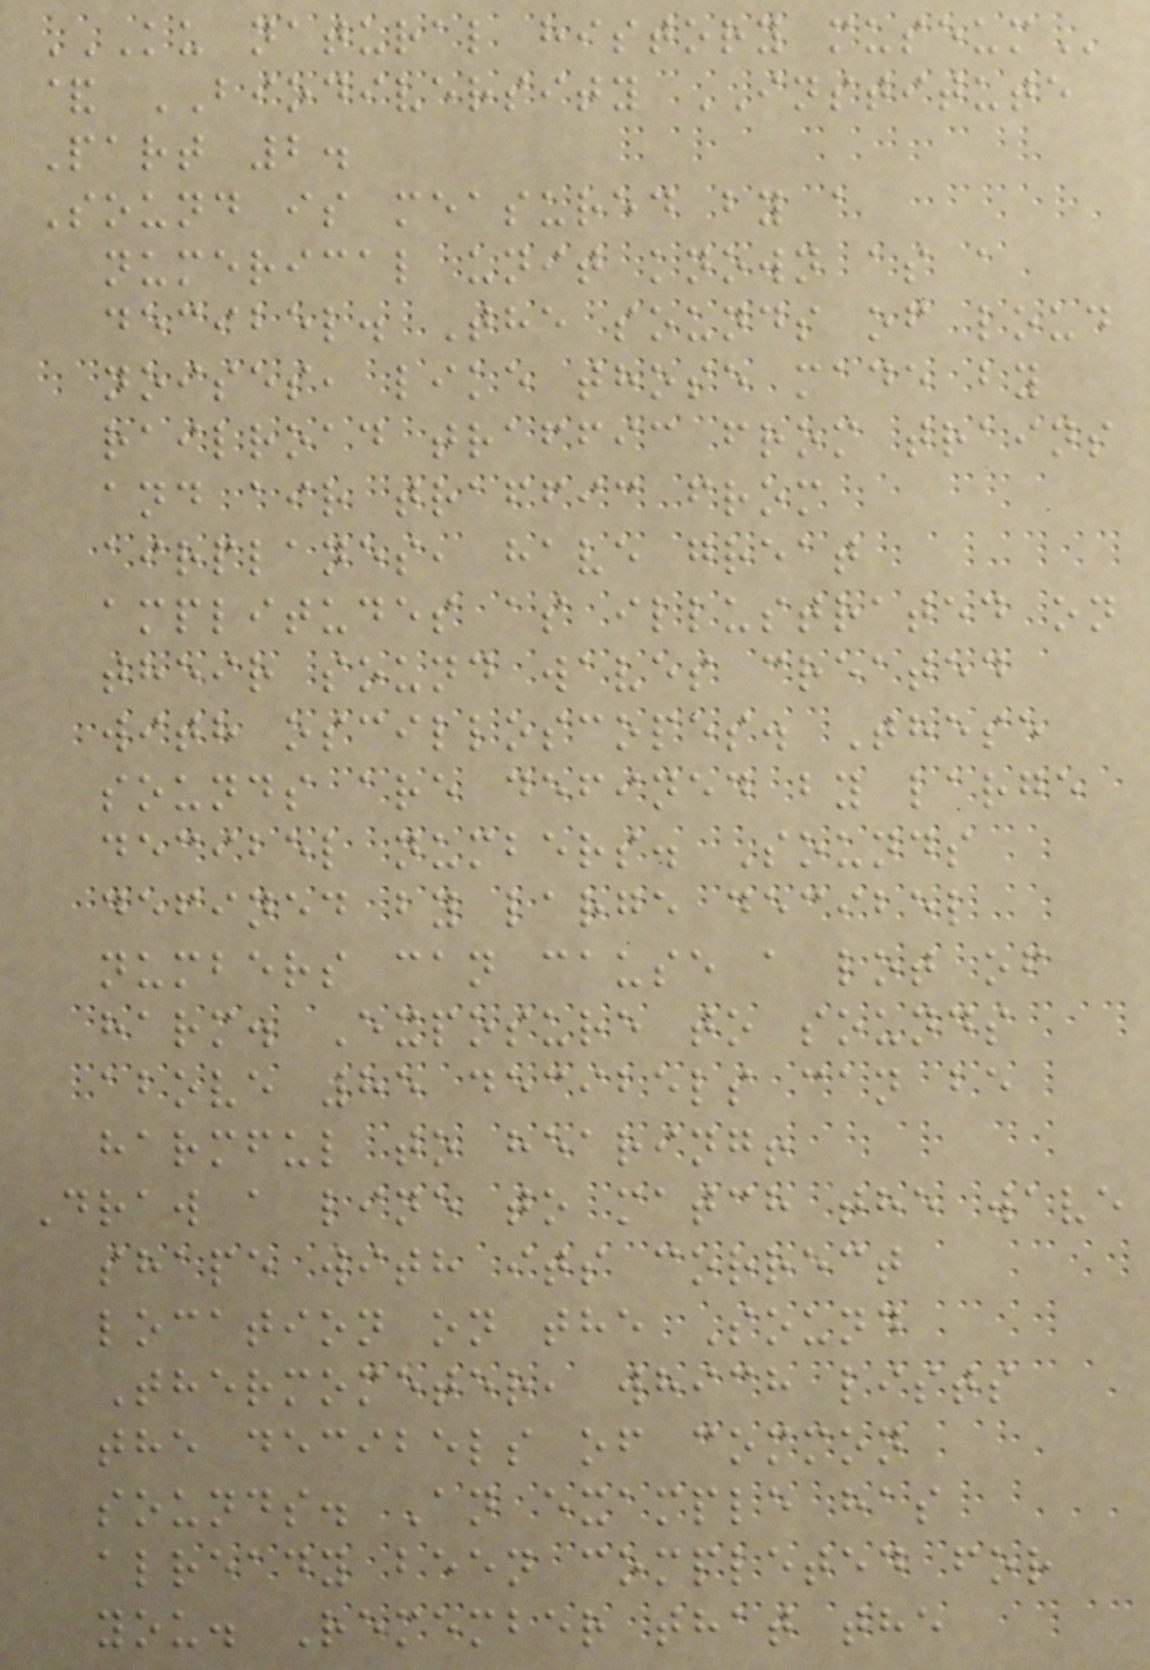KU NATURAL HISTORY MUSEUM
& BIODIVERSITY INSTITUTE
Part 2.
Sound is measured by a
numerical unit known as a
decibel. The sounds of loud
noises, like those made by
railroad traffic from trains
and air traffic from
airplanes, have great
amplitudes as illustrated on
their sound waves created
with oscilloscopes. These
sounds are defined by large
decibel numbers. Sounds
defined by large decibel
numbers can cause a lot of
harm. Exposure to sounds
above 85 decibels can be
harmful to hearing!
Draw a line to match the wave
shape with its correct
location on the Sound
Thermometer, which lists
the decibels of common
sounds. An example has
already been completed for
you. Remember that the
